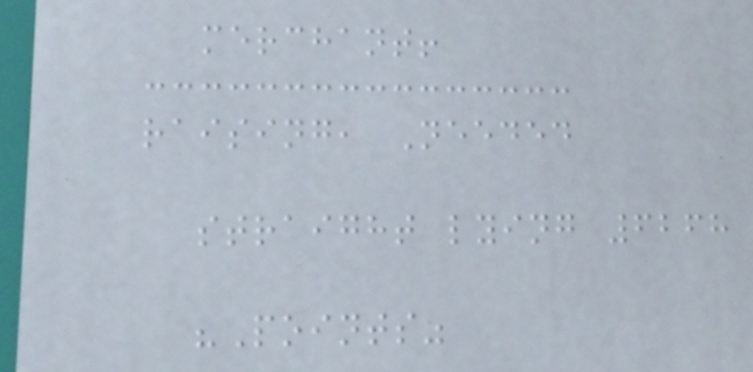merchant!
raising, Needed
straight lying 6268
"Points"
